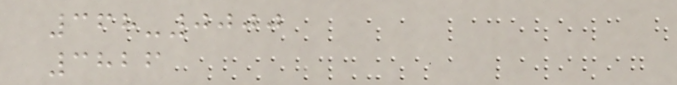368-0000
3826
